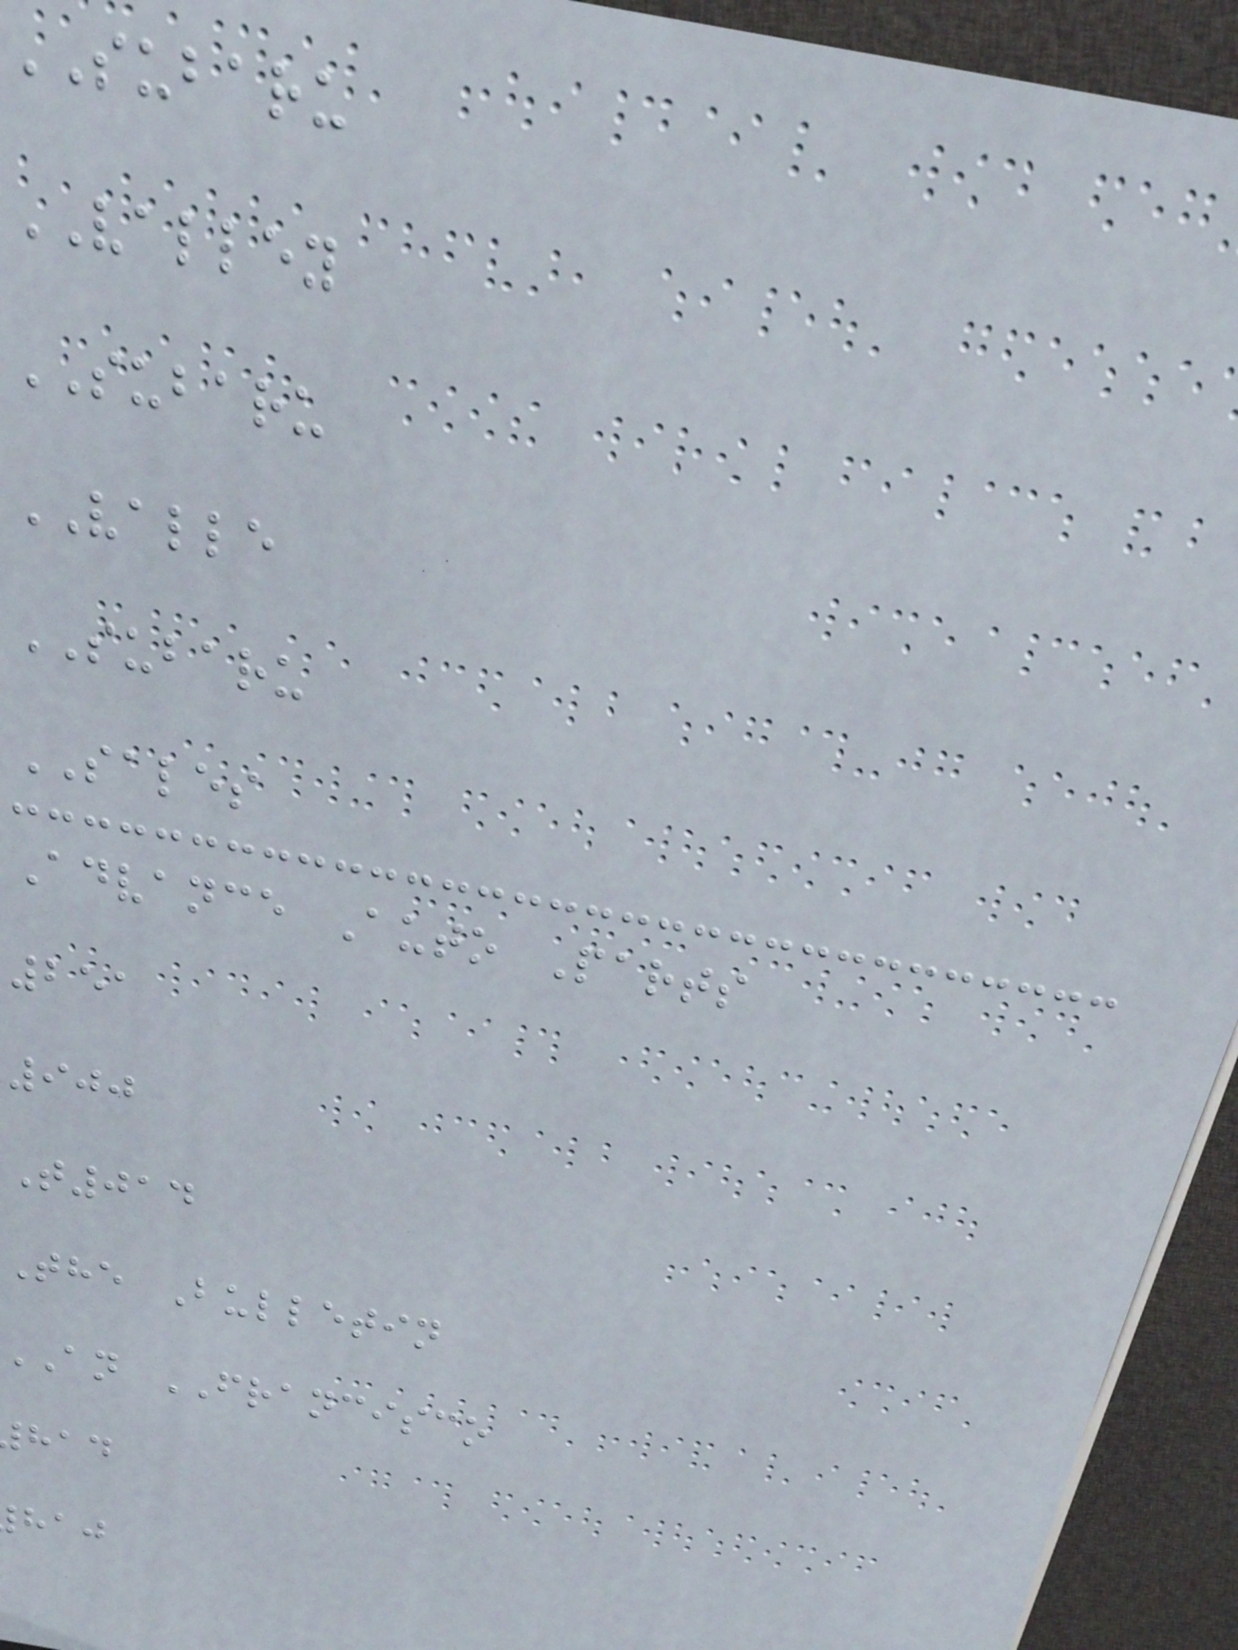SUBARU
VALLEY
SUBARU
VALLE
SUBARU
SALES
Advance Auto Parts
251
900
T014
The Bulletin
AN FRANCISCO
